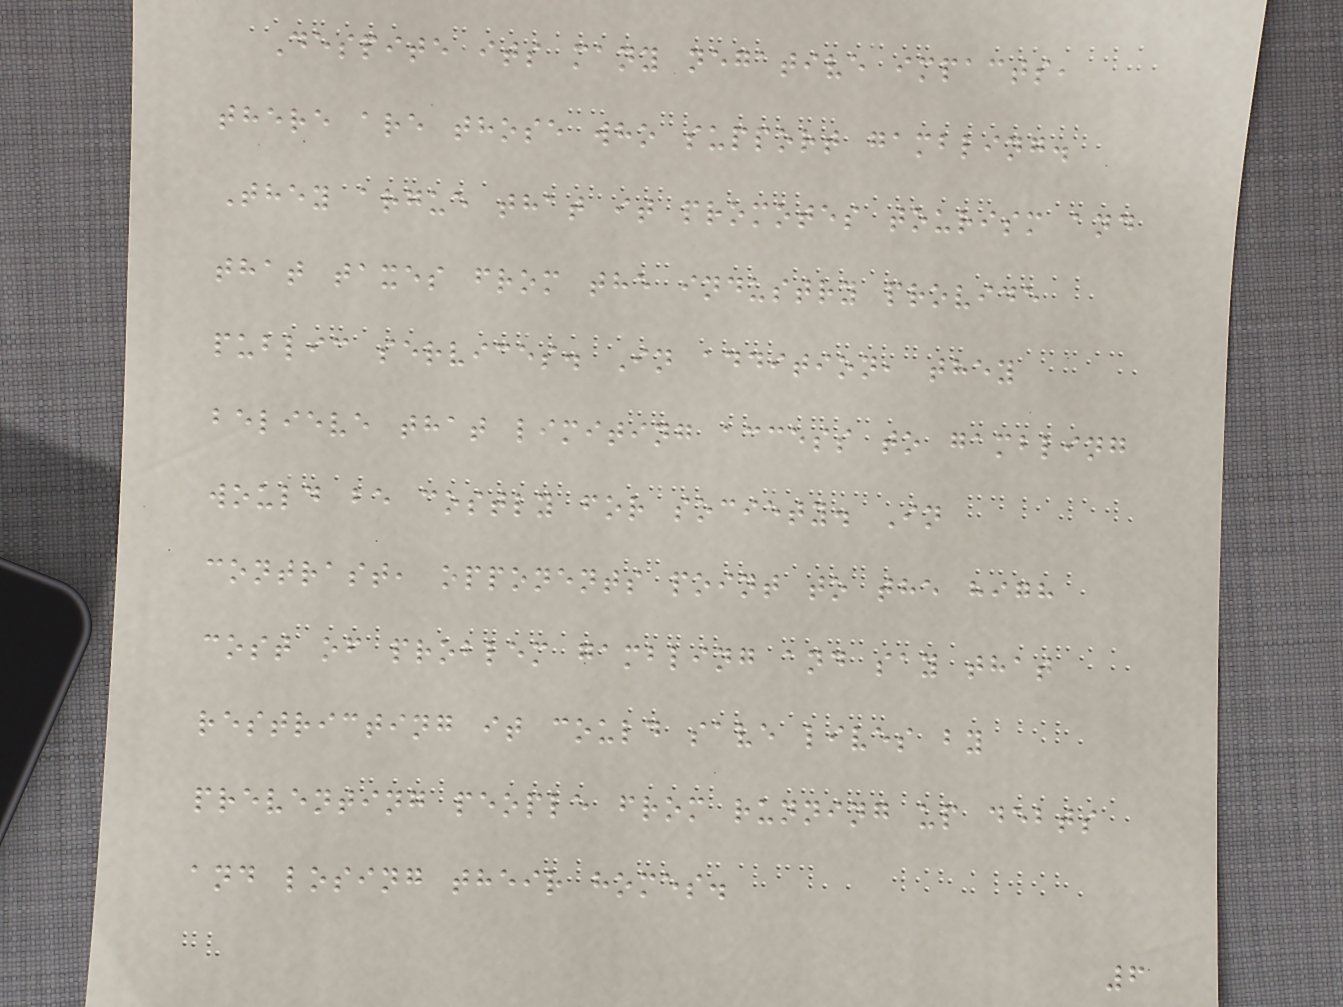Despite its many negative impacts,
there are those who support gambling.
They argue that it promotes tourism and
that taxes from the industry provide
public services. In addition, they
believe that limiting access to gambling
would be costly for society. In
contrast, opponents point to the high
cost of problem gambling and say that
restricting it could save lives by
preventing people from running up debts
and losing their homes.
6
